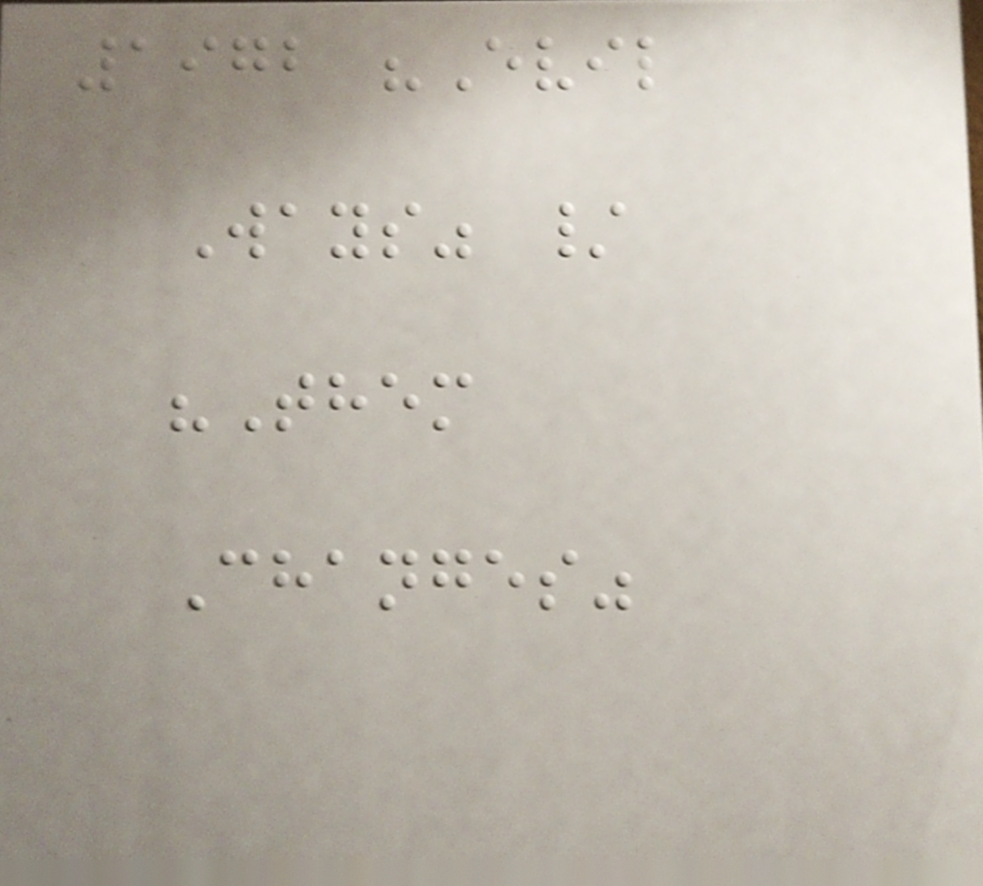1972 "Evil
Ways" /
"Them
Changes"
